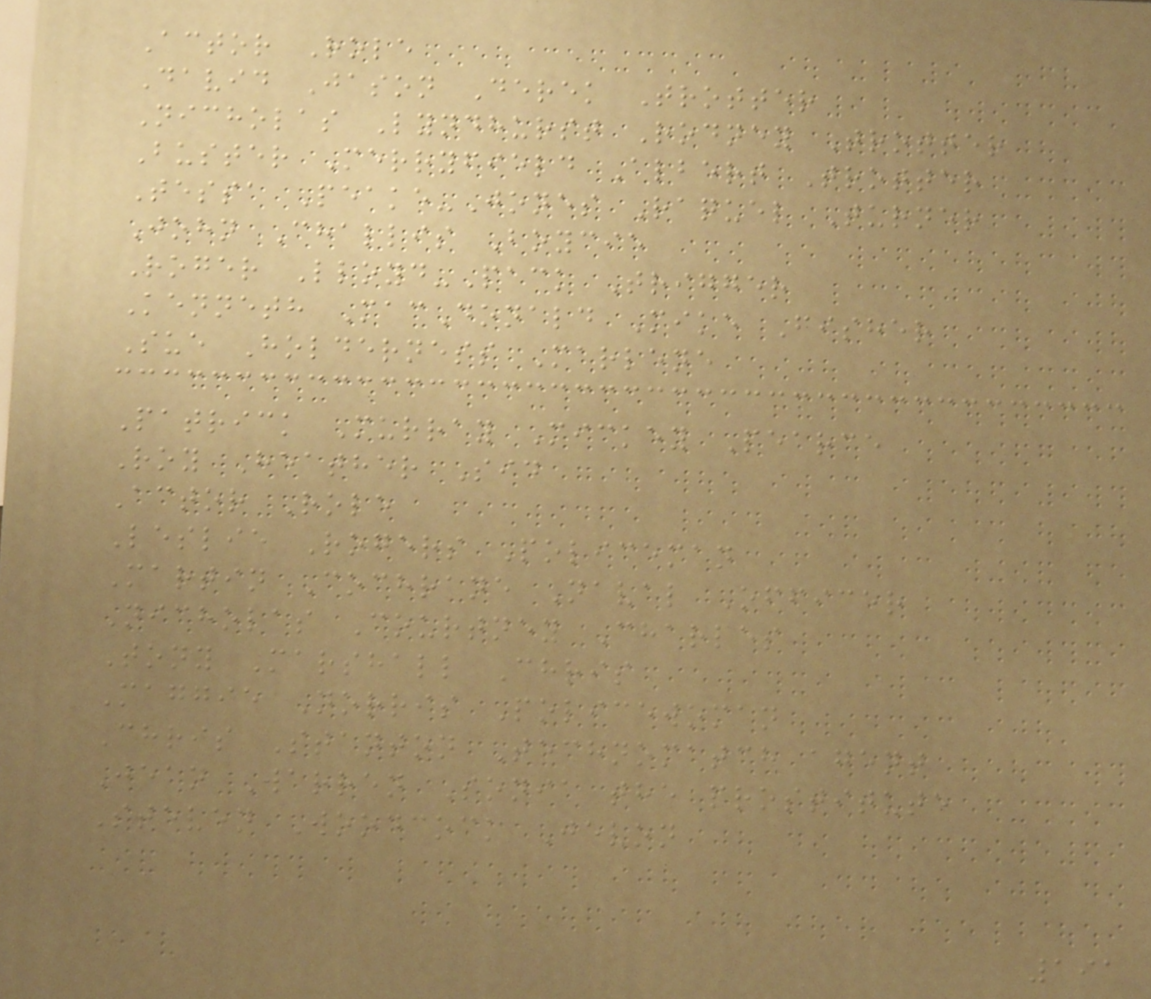Actor Role
David Jason Derek Trotter
Nicholas Lyndhurst Rodney Trotter
Buster Merryfield Albert Trotter
Tessa Peake-Jones Raquel Turner
John Challis Boycie
Roger Lloyd-Pack Trigger
Kenneth MacDonald Mike Fisher
Sue Holderness Marlene
Patrick Murray Mickey Pearce
Roy Heather Sid
Actor Role
Leslie Rogers Policeman
Martin Cochrane Naval Officer
Nicholas Courtney Charles
Tony Marshall Chris
Maggie Norris Policewoman
Chris Stanton Technomatch agent
Jean Warren Sonia the prostitute
Steven Woodcock Jevon
191
